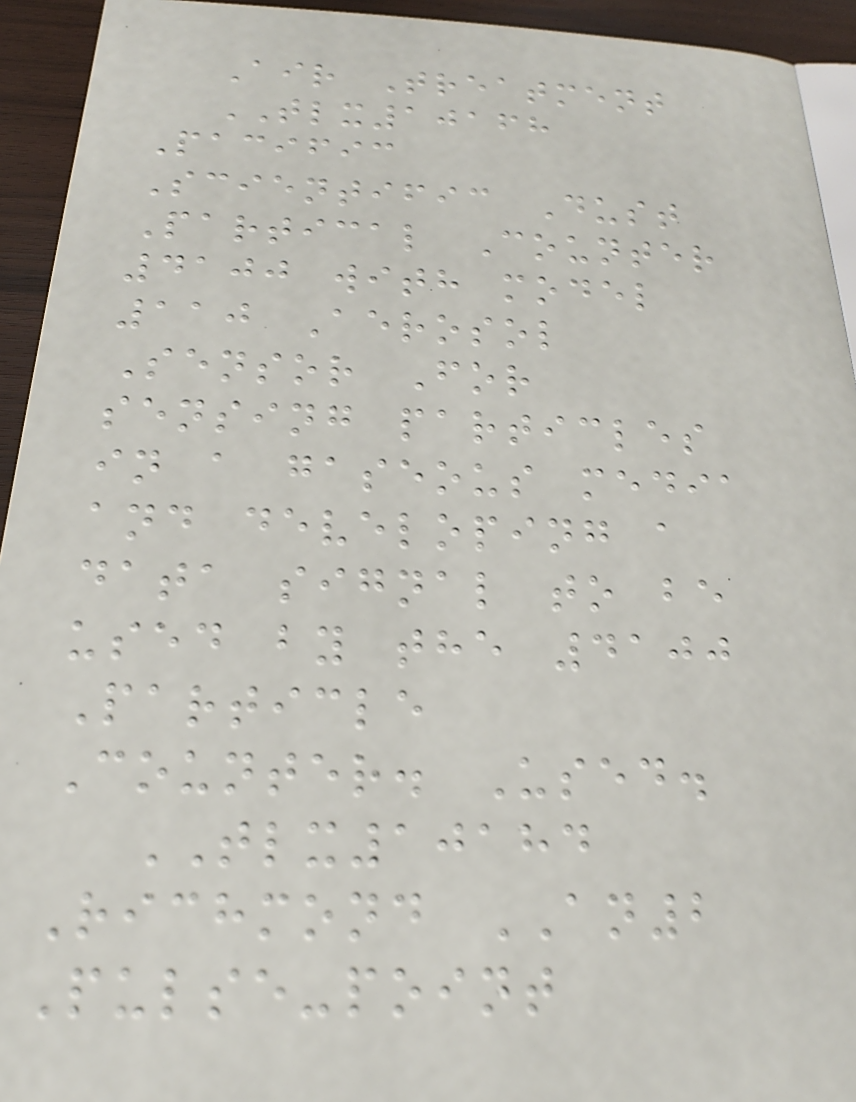Air Treatment
TLX10168
Pacific
Scientific Dust
Partical Counter
4100 with model
110 Aerosol
Sensor For
sensing particles
in a gaseous media
and developing a
data signal to be
used by the 4100
Particle
Counter. Used.
TLX10184
Richmond AN2
Pulse-point
